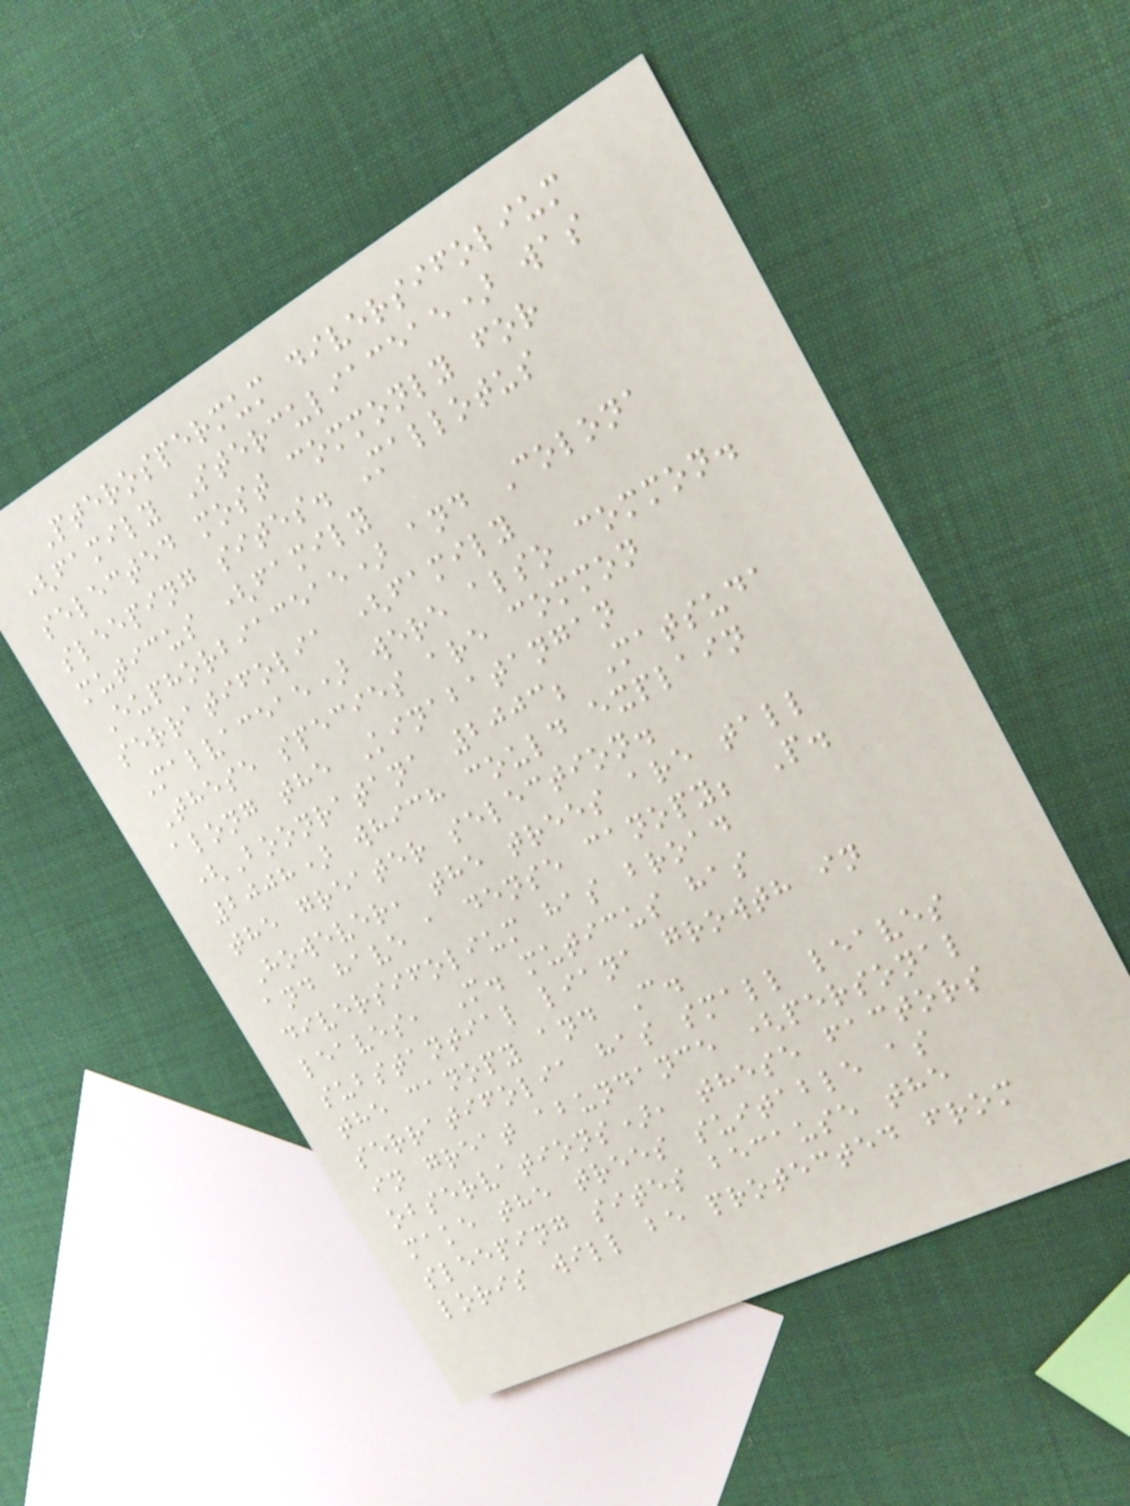Pterospermum diversifolium
(family Sterculiaceae) was
selected most commonly for
sleeping sites. Mallotus
muticus (family
Euphorbiaceae) and Colona
serratifolia (family
Malvaceae) were also common.
These species are common
along the Kinabatangan
(Boonratana 2003; Matsuda
2008) which could explain
the greater selection.
However, the trees are tall
and have a dense canopy; P.
diversifolium has broad
leaves, M. muticus has
substantial liana growth in
the canopy and C.
serratifolia has small leaves
in great abundance (personal
observations), these factors
make the trees suitable as
sleeping sites because the
loris will be protected from
